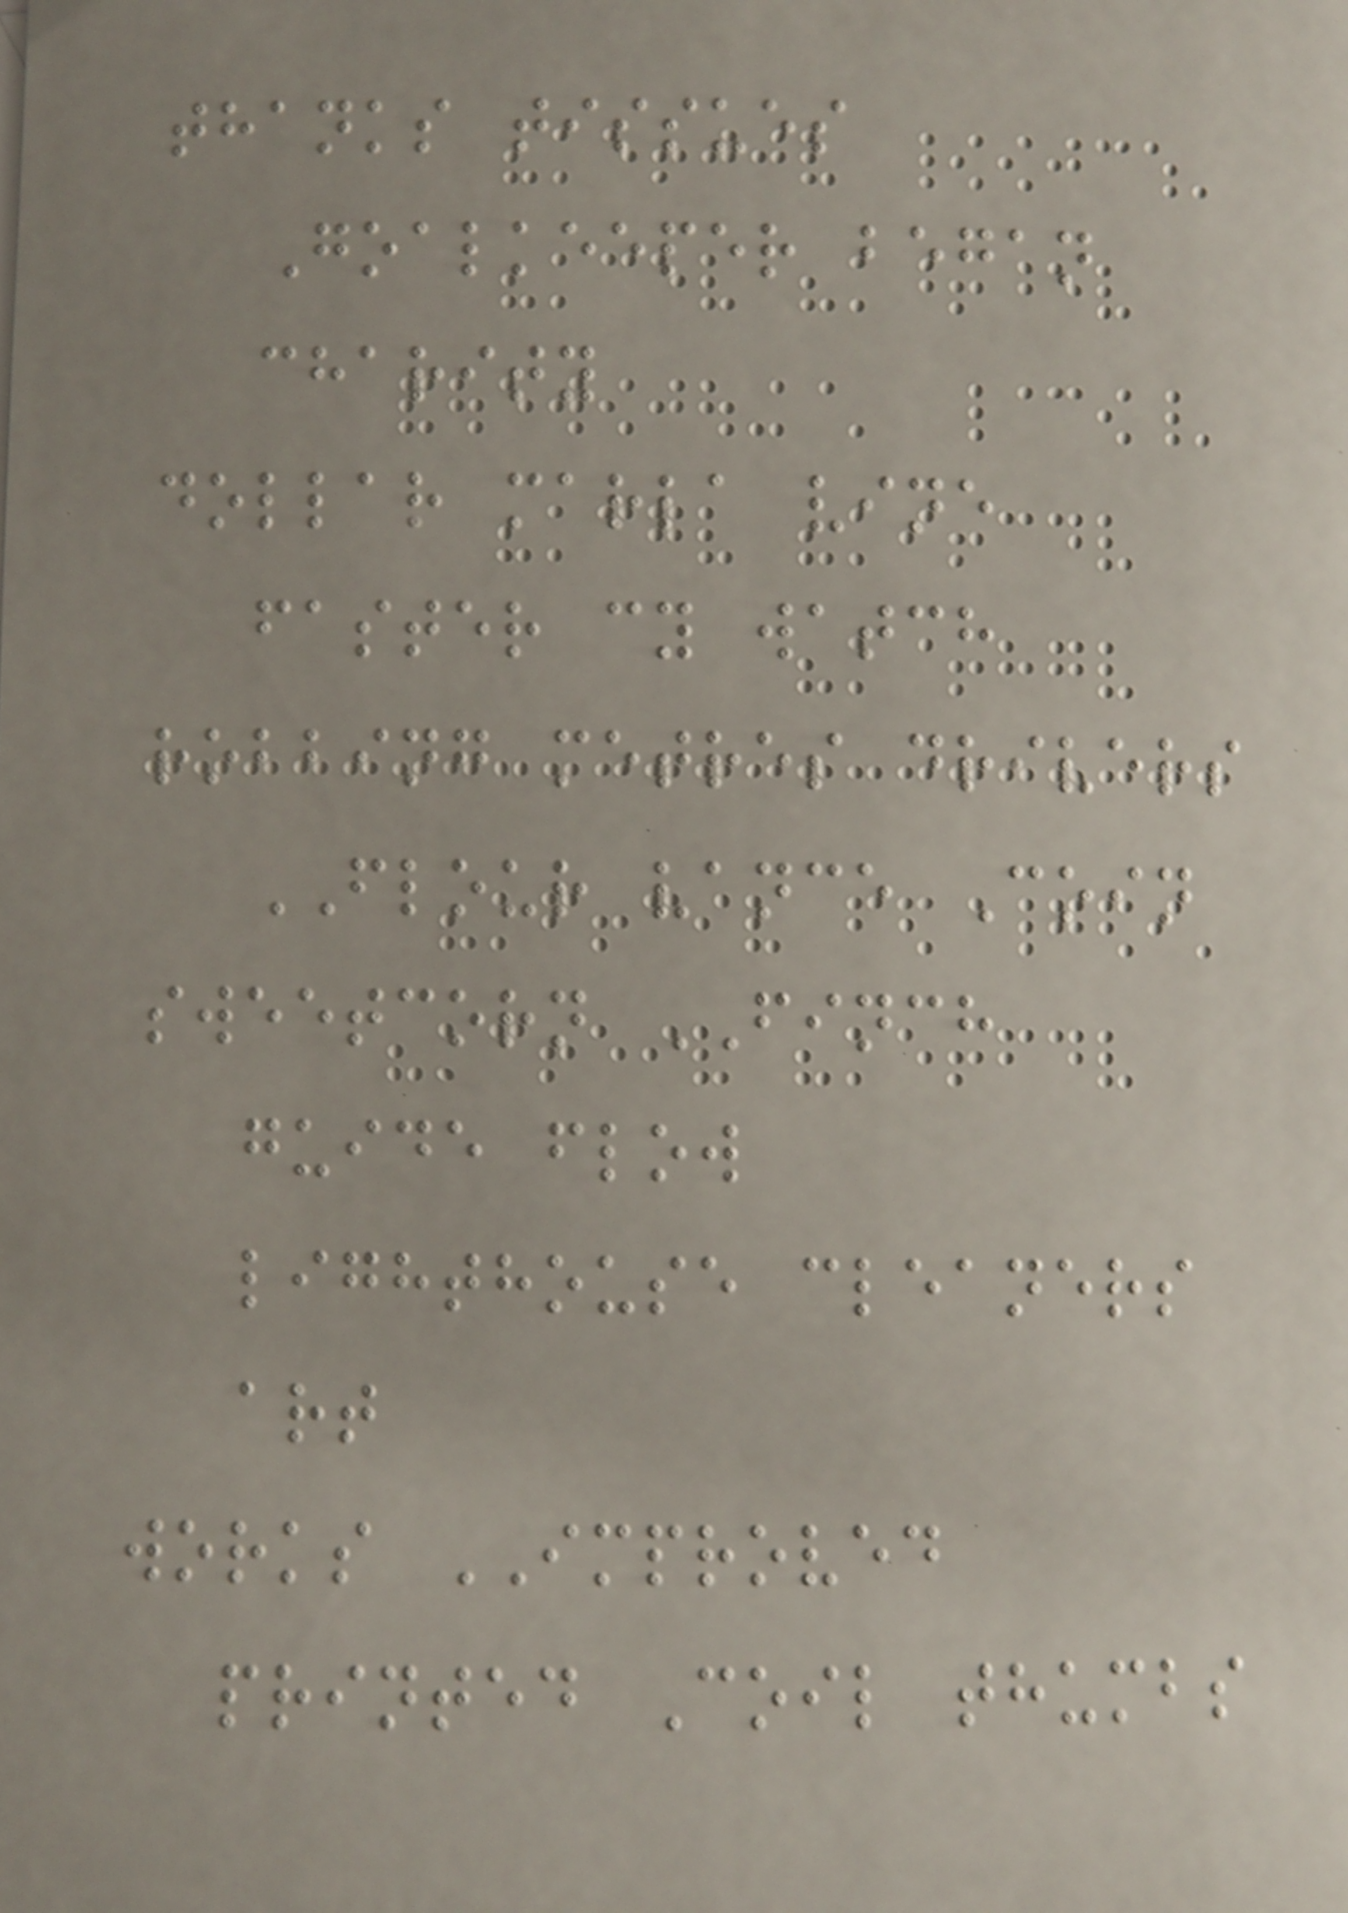thanks tissues
Goalkeeper began
charity
dollar marla vine
faster cy watch
robbing metres drivers
FLOUR vance Coin
sweetcorn FINCH
guide flow
lighthouse cleaners
art
works IMPROVED
printed Coil thumbs
